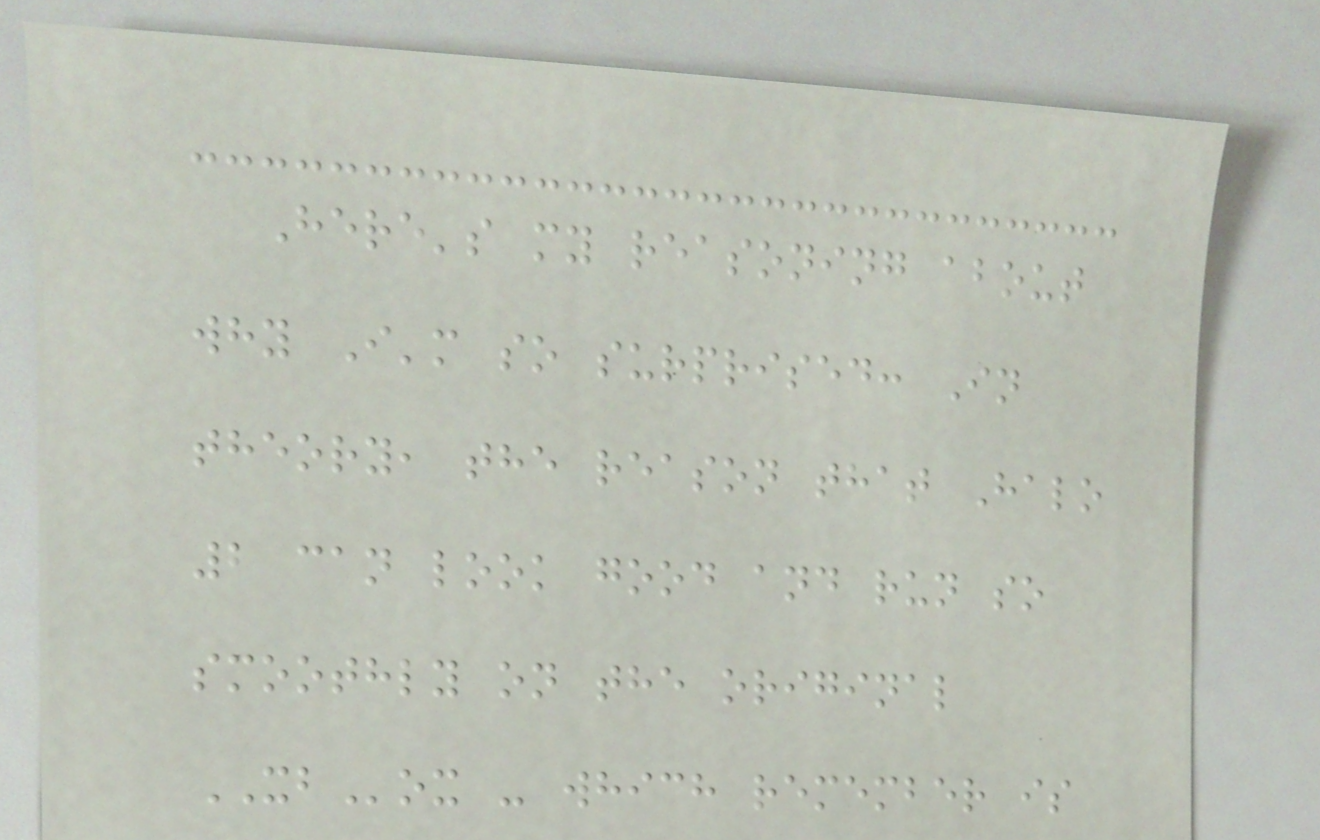Here's my reasoning about
why I'm so surprised: In
theory, the reason that Halo
2 can look good and run so
smoothly on the original
XBox - which remember is
